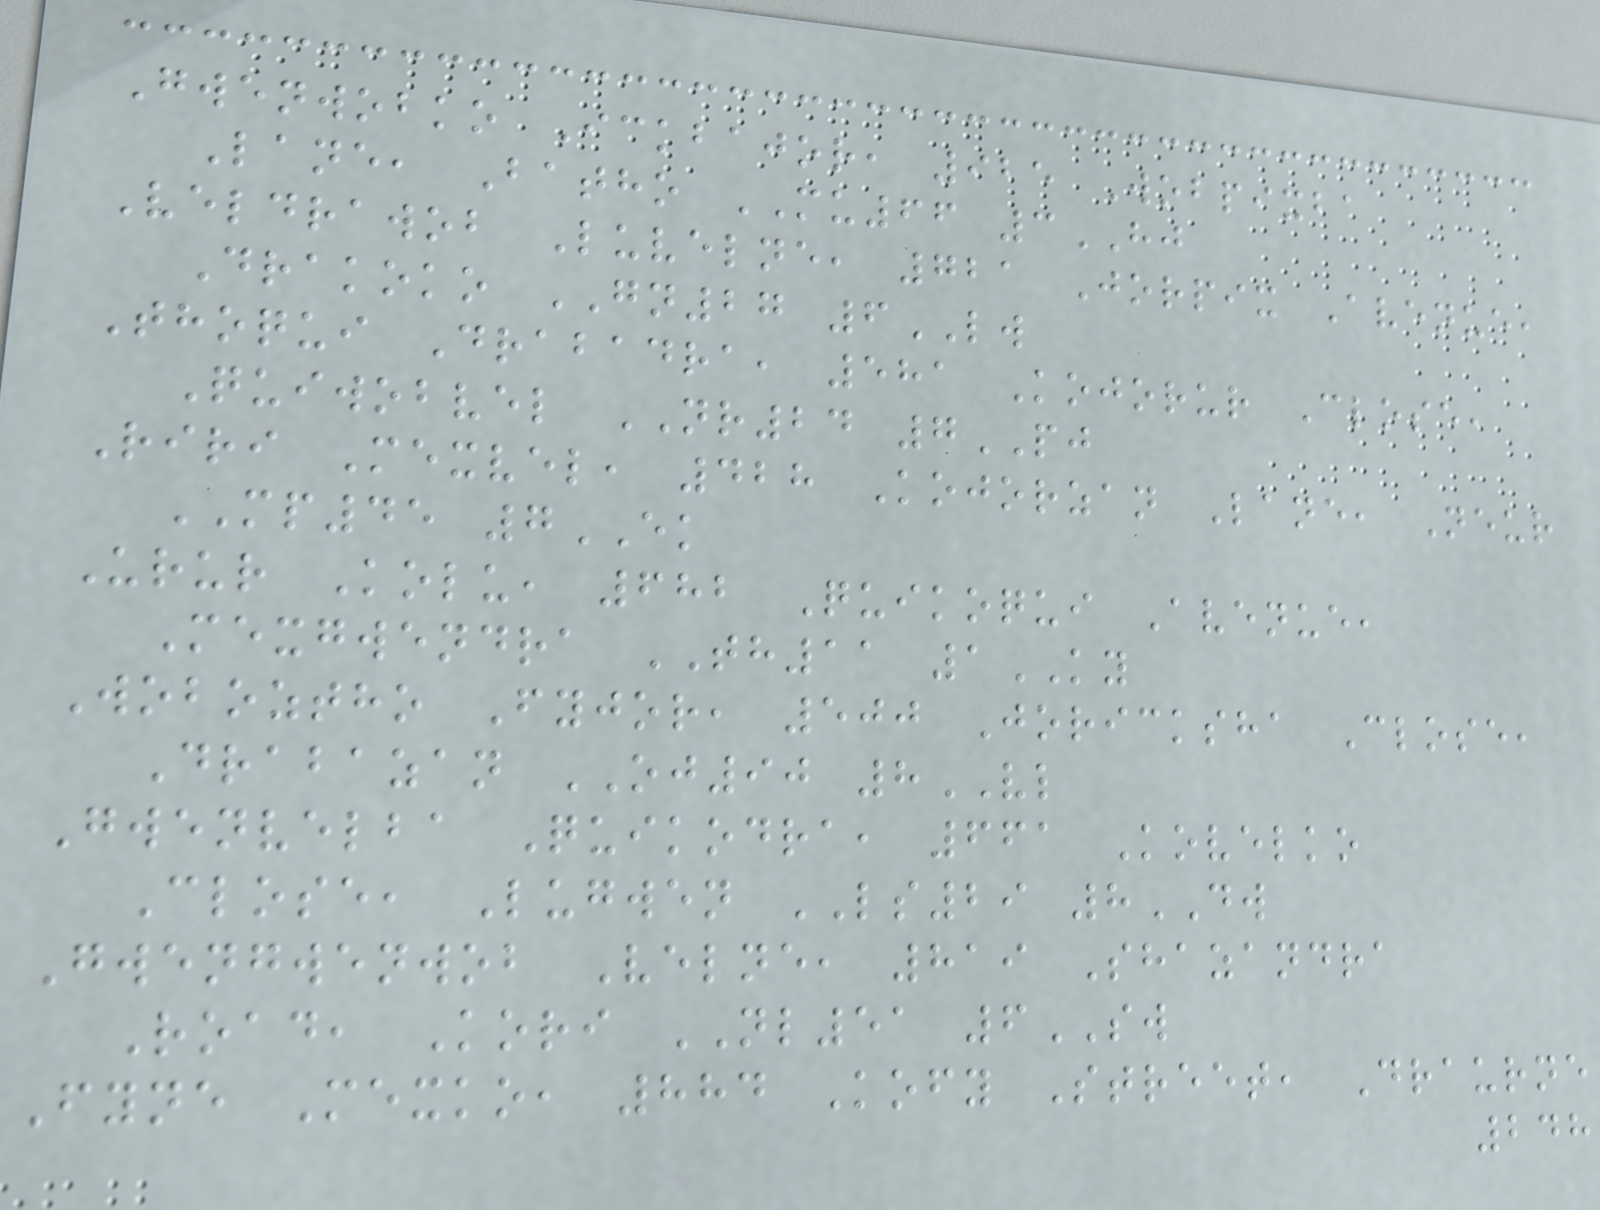Gwenwobko Ickbajor, 925 Wobpixba
Lane, Batho MU66 3HJ
Veldrawob Luvelne, 721 Jorpix Avenue,
Drakoko GN27 6LW
Thoqui Drabadra, 581 Kojorur Close,
Quiwobvel NR24 7PJ
Riri Mexvel, 428 Kojorzan Lane, Neur
MP45 7EK
Urur Kolu, 682 Quikoqui Avenue,
Mexgwendra TH11 1KY
Woboztho Fyjor, 500 Joricksha Close,
Drabazan OJ90 8VL
Gwenvelba Quikodra, 661 Kovelko
Close, Lugwen LS29 8DW
Gwengwenwob Velne, 819 Shazandra
Road, Kori NL51 6SW
Fyne Mexko, 884 Kofy Street, Draurne
248
